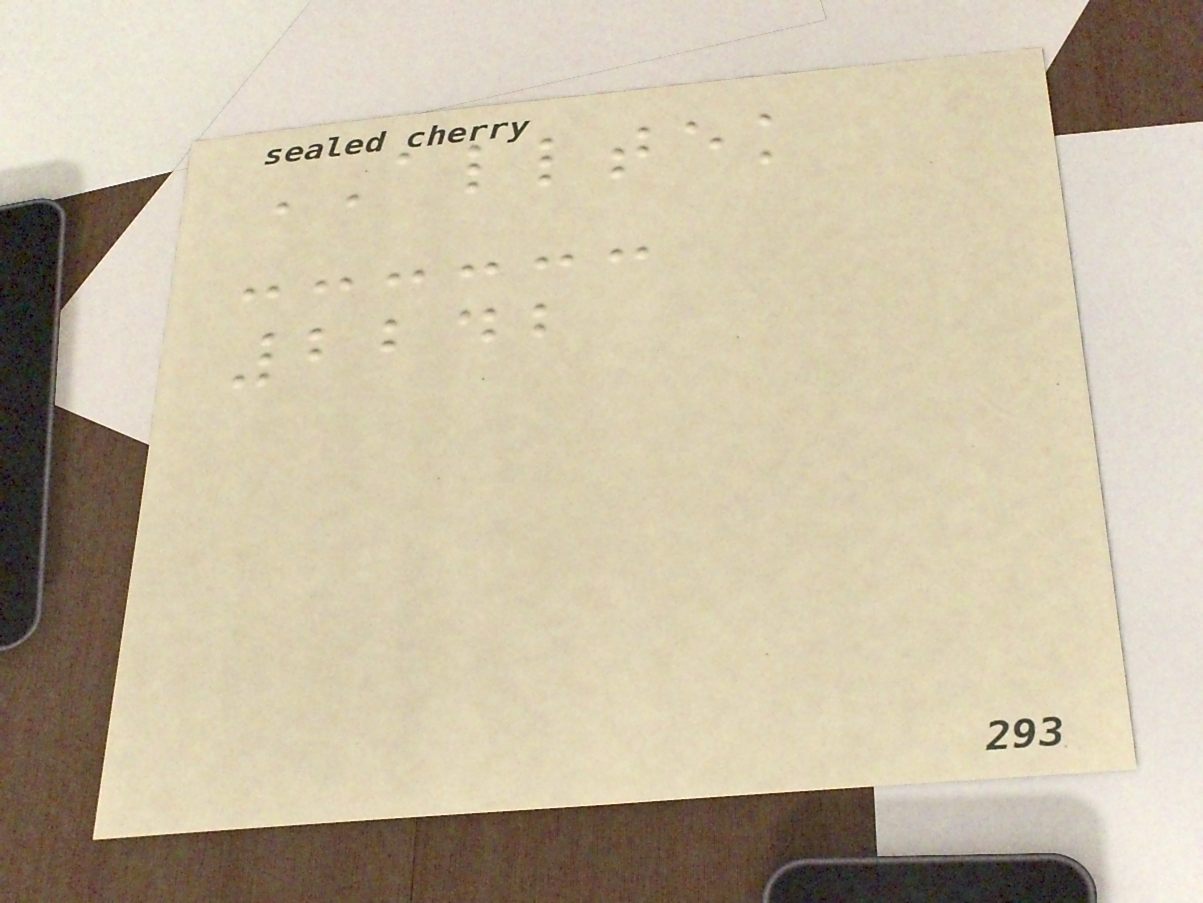ALLTEK
2242
